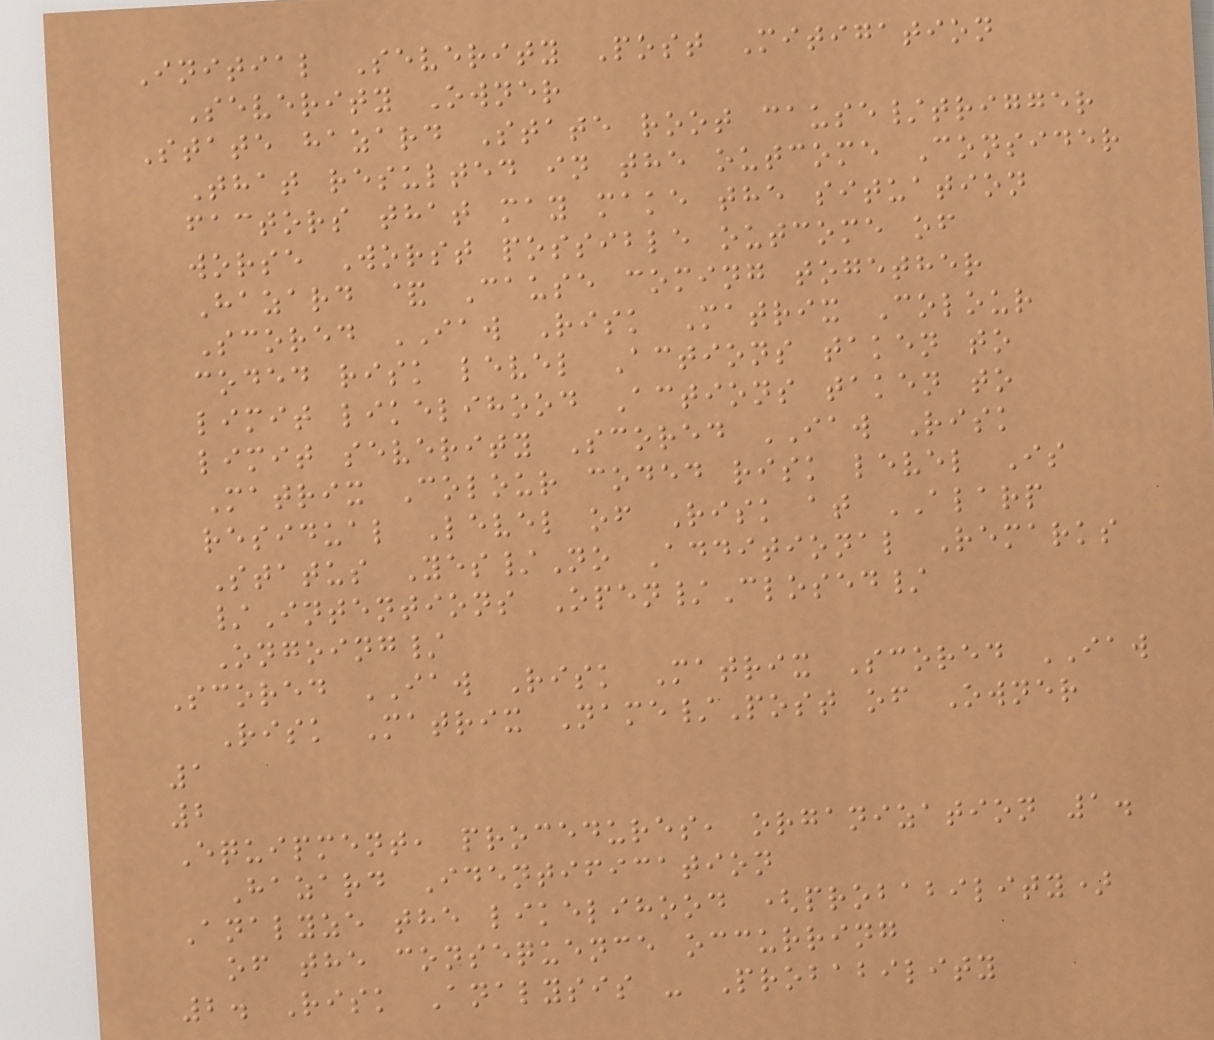Initial Severity Post Mitigation
Severity Owner
State hazard State root cause/trigger
That resulted in the outcome Consider
factors that may make the situation
worse Worst possible outcome of
Hazard & Cause coming together
Scored IAW Risk Matrix Colour
coded risk level Actions taken to
limit likelihood Actions taken to
limit severity Scored IAW Risk
Matrix Colour coded risk level Is
residual Level of Risk at ALARP
Status Yes/No Additional Remarks
/Intentions Open/Closed/
Ongoing/
Scored IAW Risk Matrix Scored IAW
Risk Matrix Name/Post of Owner
1
2
Equipment, procedures, organization 1.
Hazard Identification
Analyze the likelihood (probability)
of the consequence occurring
2. Risk Analysis - Probability
